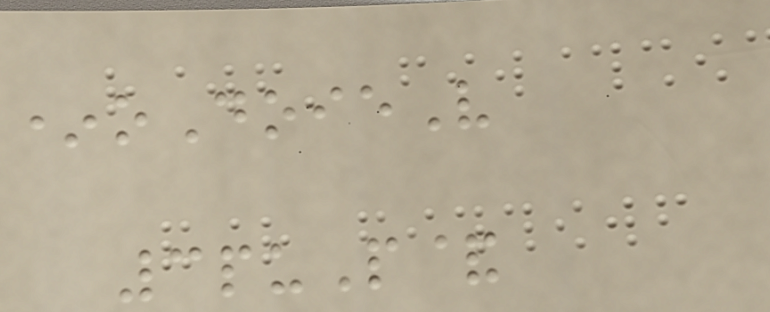*oDoieV
3puP&
